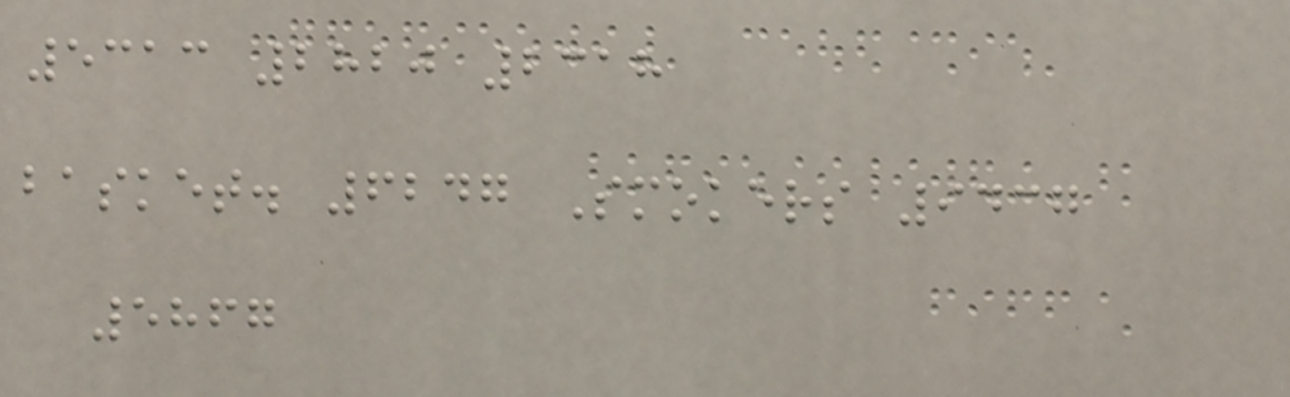5313 2820 2318
basket. 6247 Smokers 9437
5867
